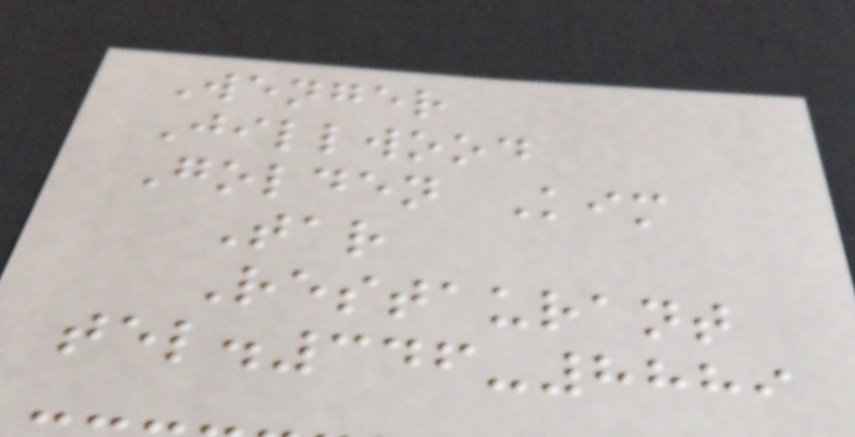Wenger
Jillwood
Golden Kim
Tar
Restaurant
tel.346-8889
